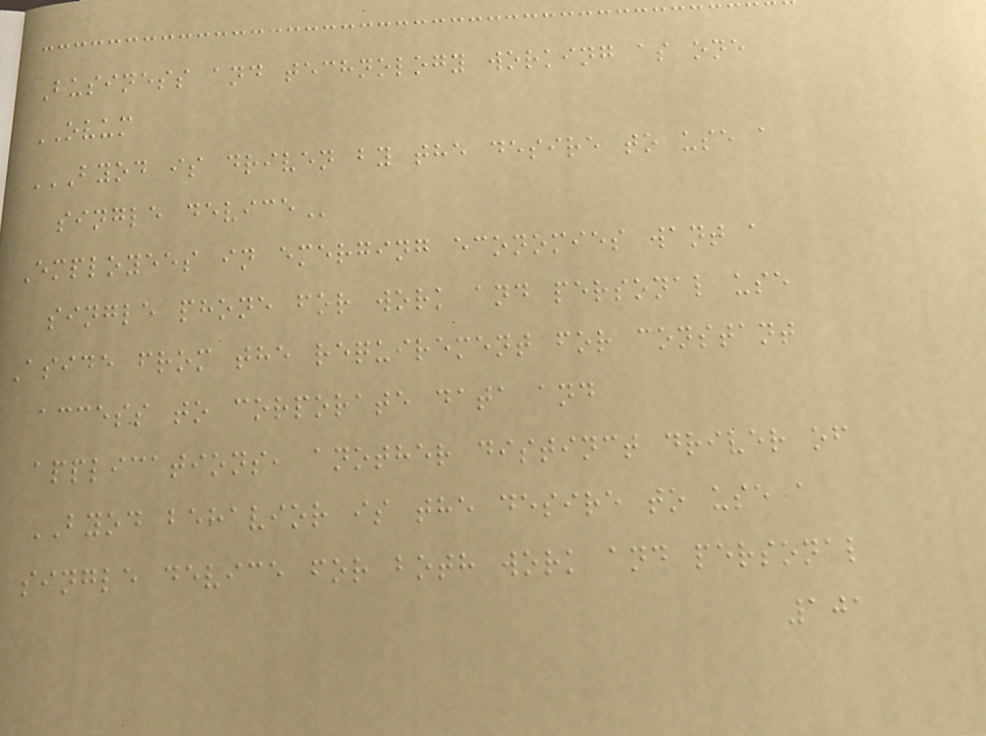Business and technology working as one
OVUM
BYOD IS DRIVEN BY THE DESIRE TO USE A
SINGLE DEVICE
Employees in emerging economies want a
single phone for work and personal use
Aside from the requirement for constant
access to corporate data and
applications, another distinct driver of
BYOD behavior is the desire to use a
single device for both work and personal
101
